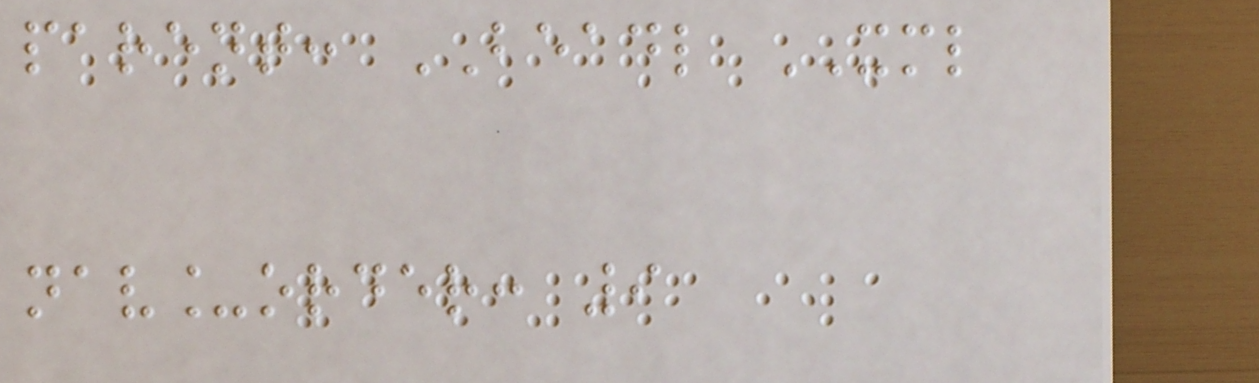parent: BEADL XML
nav_order: 9
